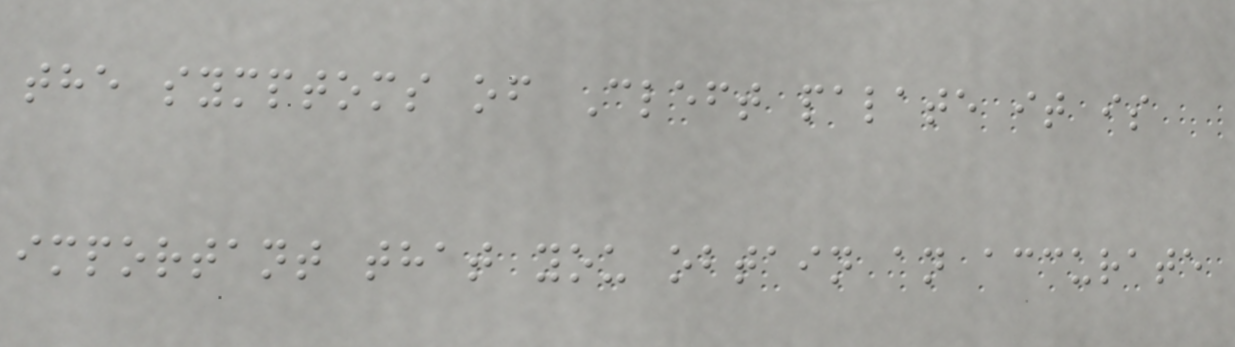the symptoms of Cleft palate it is
important that you obtain an accurate
